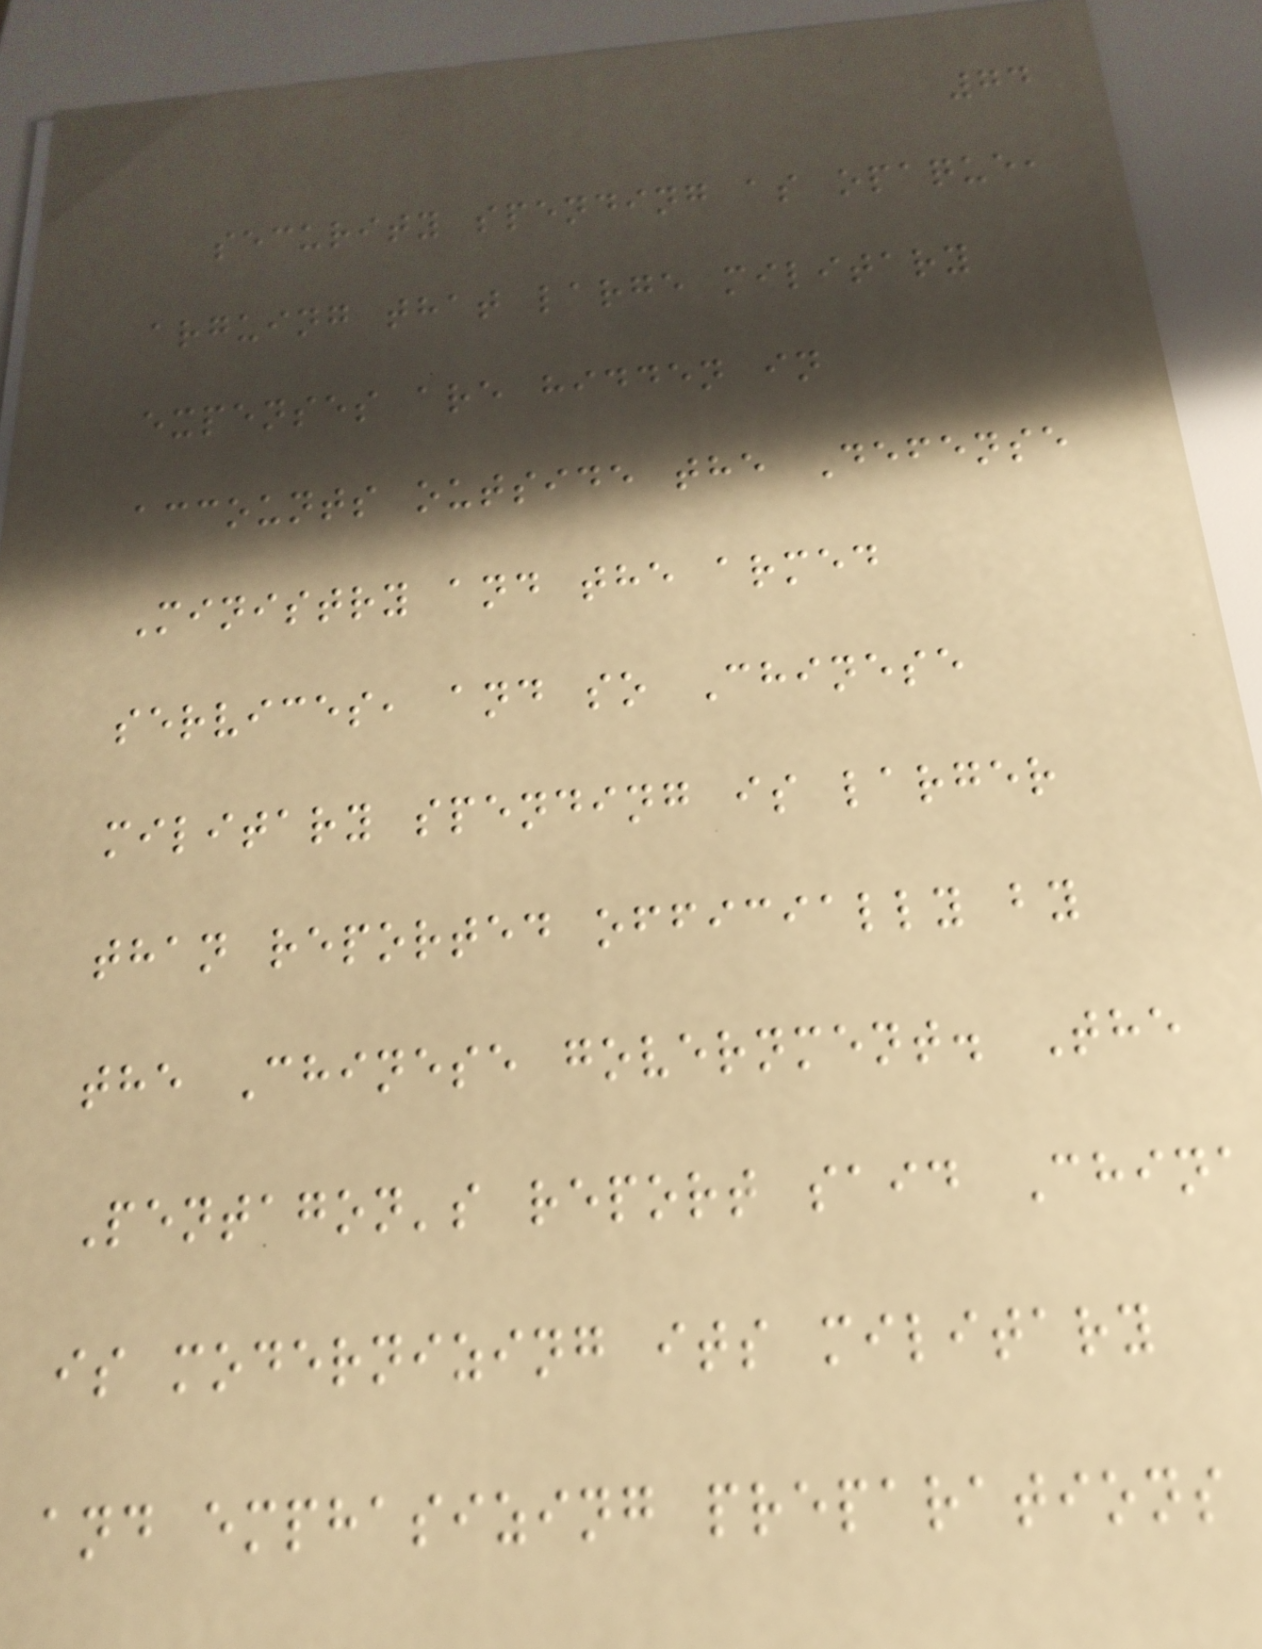74
security spending as opaque,
arguing that large military
expenses are hidden in
accounts outside the Defense
Ministry and the armed
services, and so Chinese
military spending is larger
than reported officially by
the Chinese government. The
Pentagon's report said China
is modernizing its military
and emphasizing preparations
